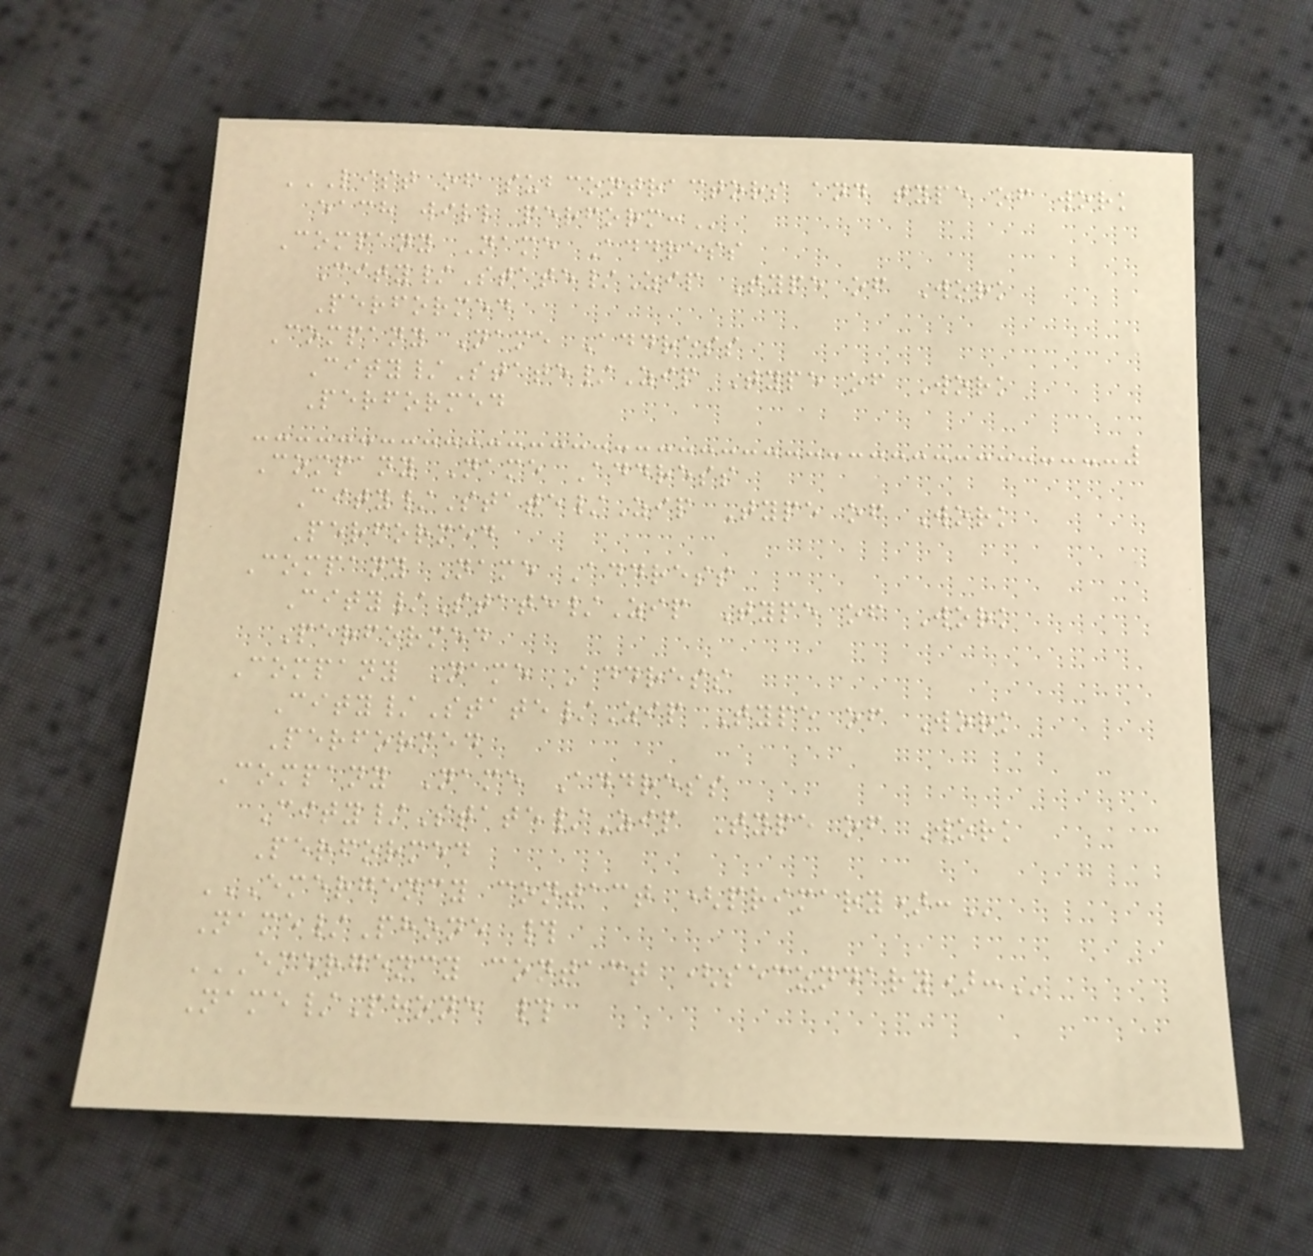LIST OF SUBCONTRACTORS AND TYPE OF WORK
EACH WILL PERFORM:
Company Name Address
City/State/Zip Type of Work
Performed
Company Name Address
City/State/Zip Type of Work
Performed
Company Name Address
City/State/Zip Type of Work
Performed
Company Name Address
City/State/Zip Type of Work
Performed
Company Name Address
City/State/Zip Type of Work
Performed
Company Name Address
City/State/Zip Type of Work
Performed
EMERGENCY CONTACT (PRIMARY):
Name/Phone #
EMERGENCY CONTACT (SECONDARY):
Name/Phone #
